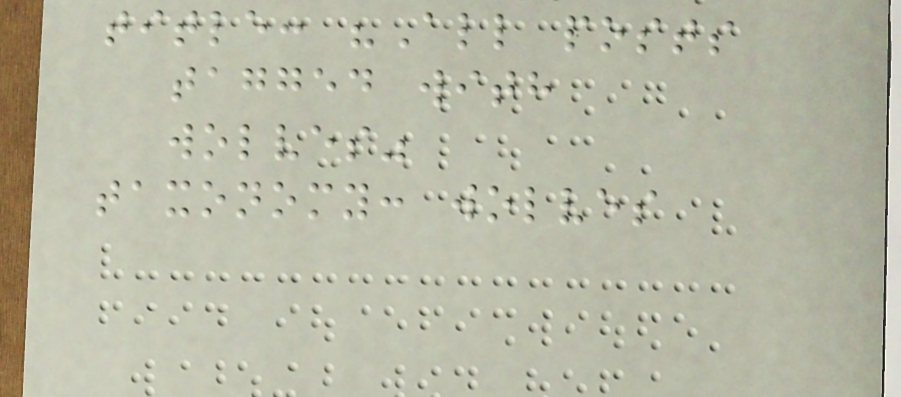title: "All posts
tagged with
wolves"
taxonomy: wolves
